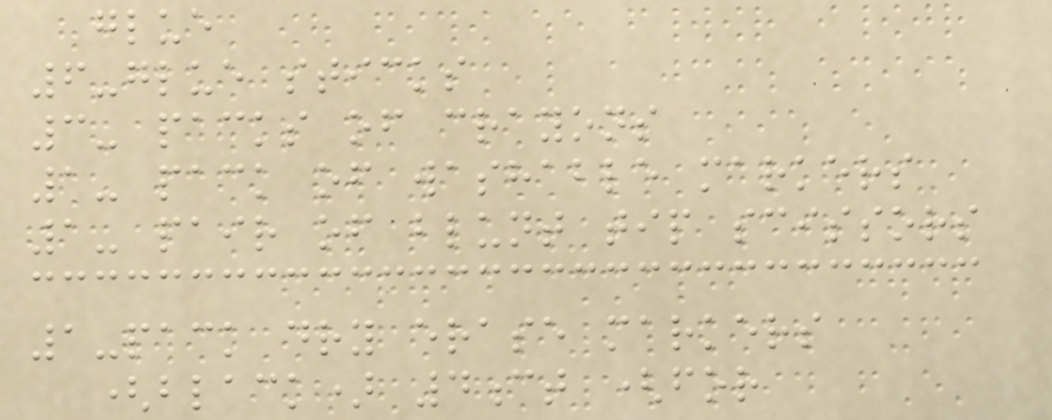glue
6-glue sticks
3- packs of crayons
1- pack of washable markers
1- pair of blunt tip scissors
1-pack dry erase markers
(black) 4ct (for
